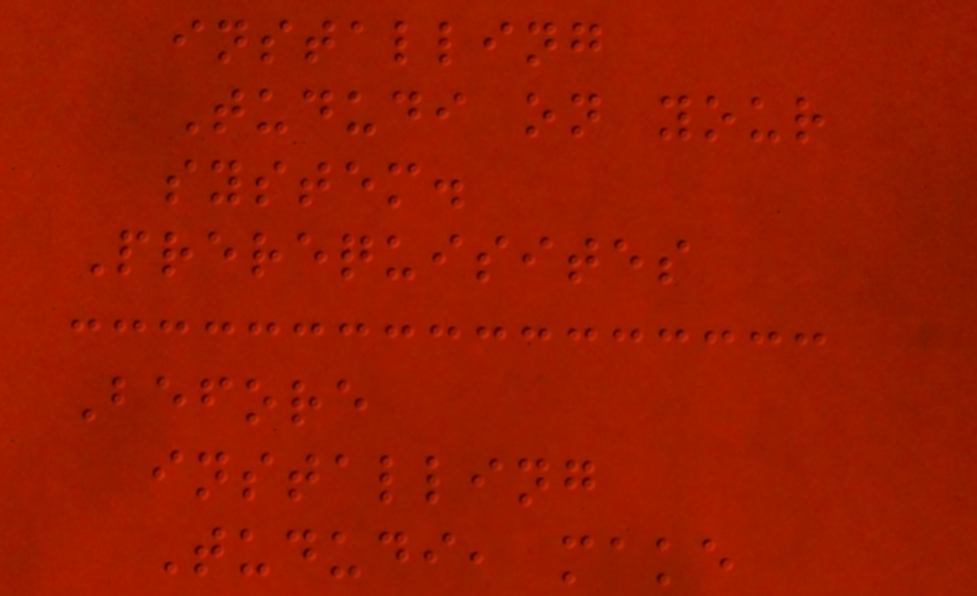installing
Tududi on your
system.
Prerequisites
Before
installing
Tududi, make
